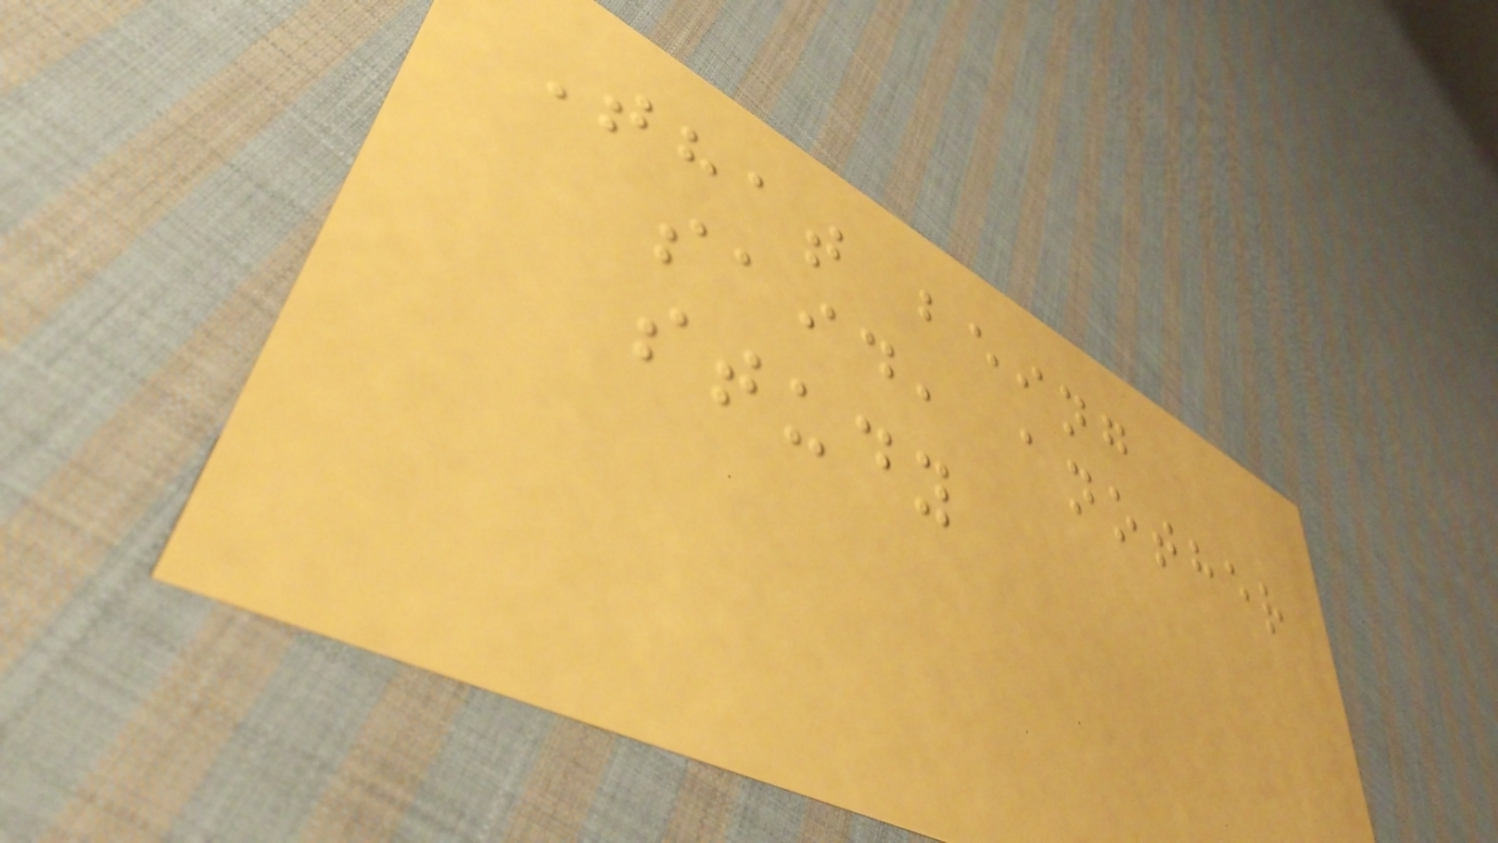That being
said, another
study
